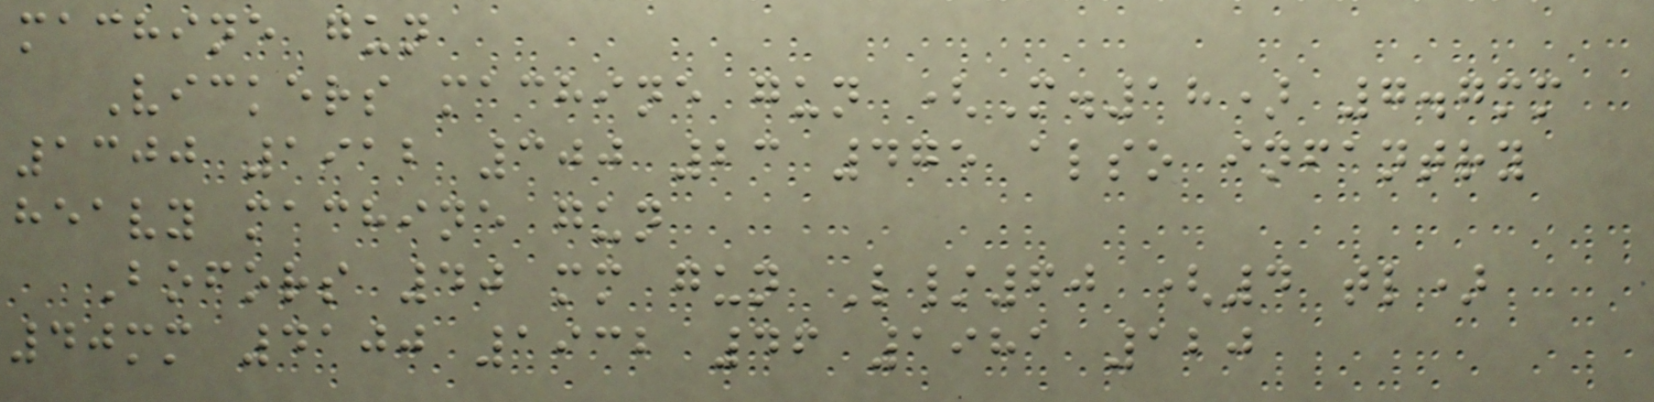machine gun
Vickers machine gun (M.18) 7.7mm
1300 1912 300 23 475 also infantry
heavy machine gun
Bofors 40 mm gun L/60 (4 tl)
40mm 4100 1932 46 1981 120
